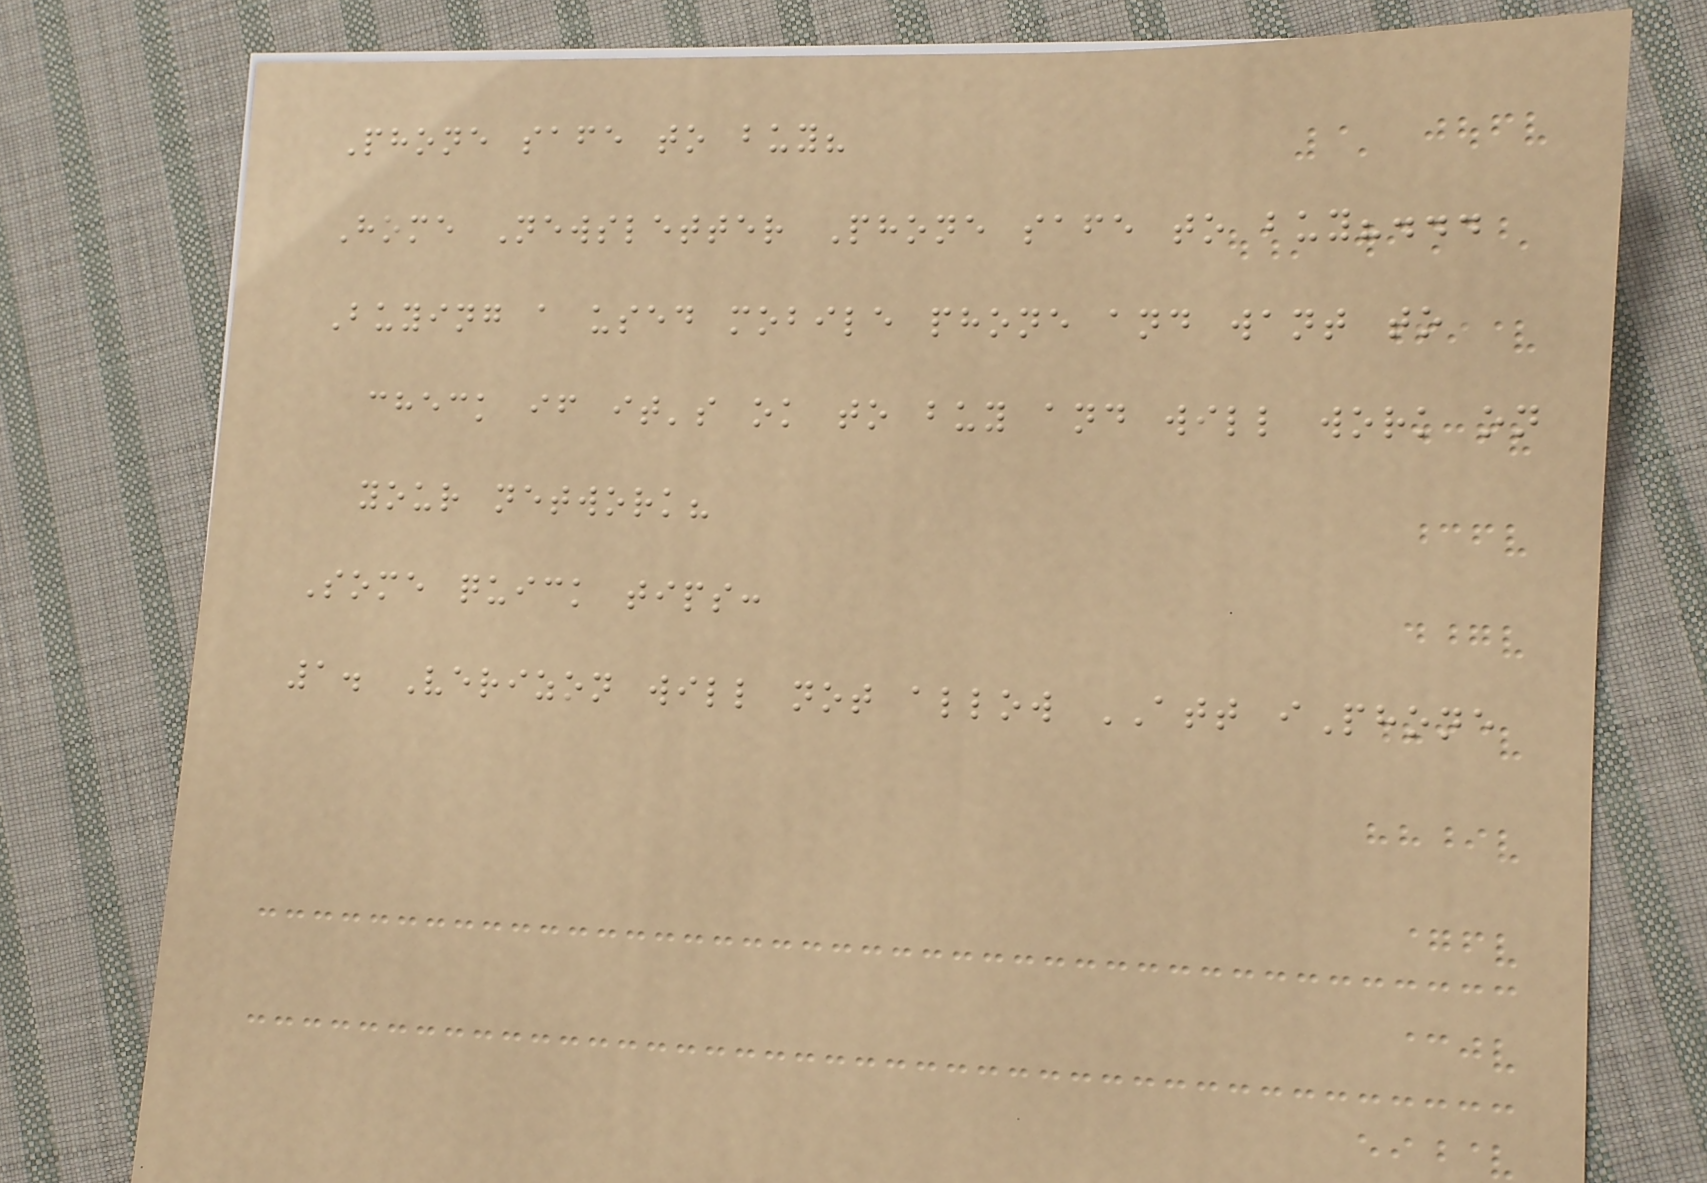Phone safe to buy?
Home Newsletter Phone safe to buy?...
Buying a used mobile phone and want to
check if it's ok to buy and will work on
your network?
Some quick tips:
1. Verizon will not allow ATT iPhone
